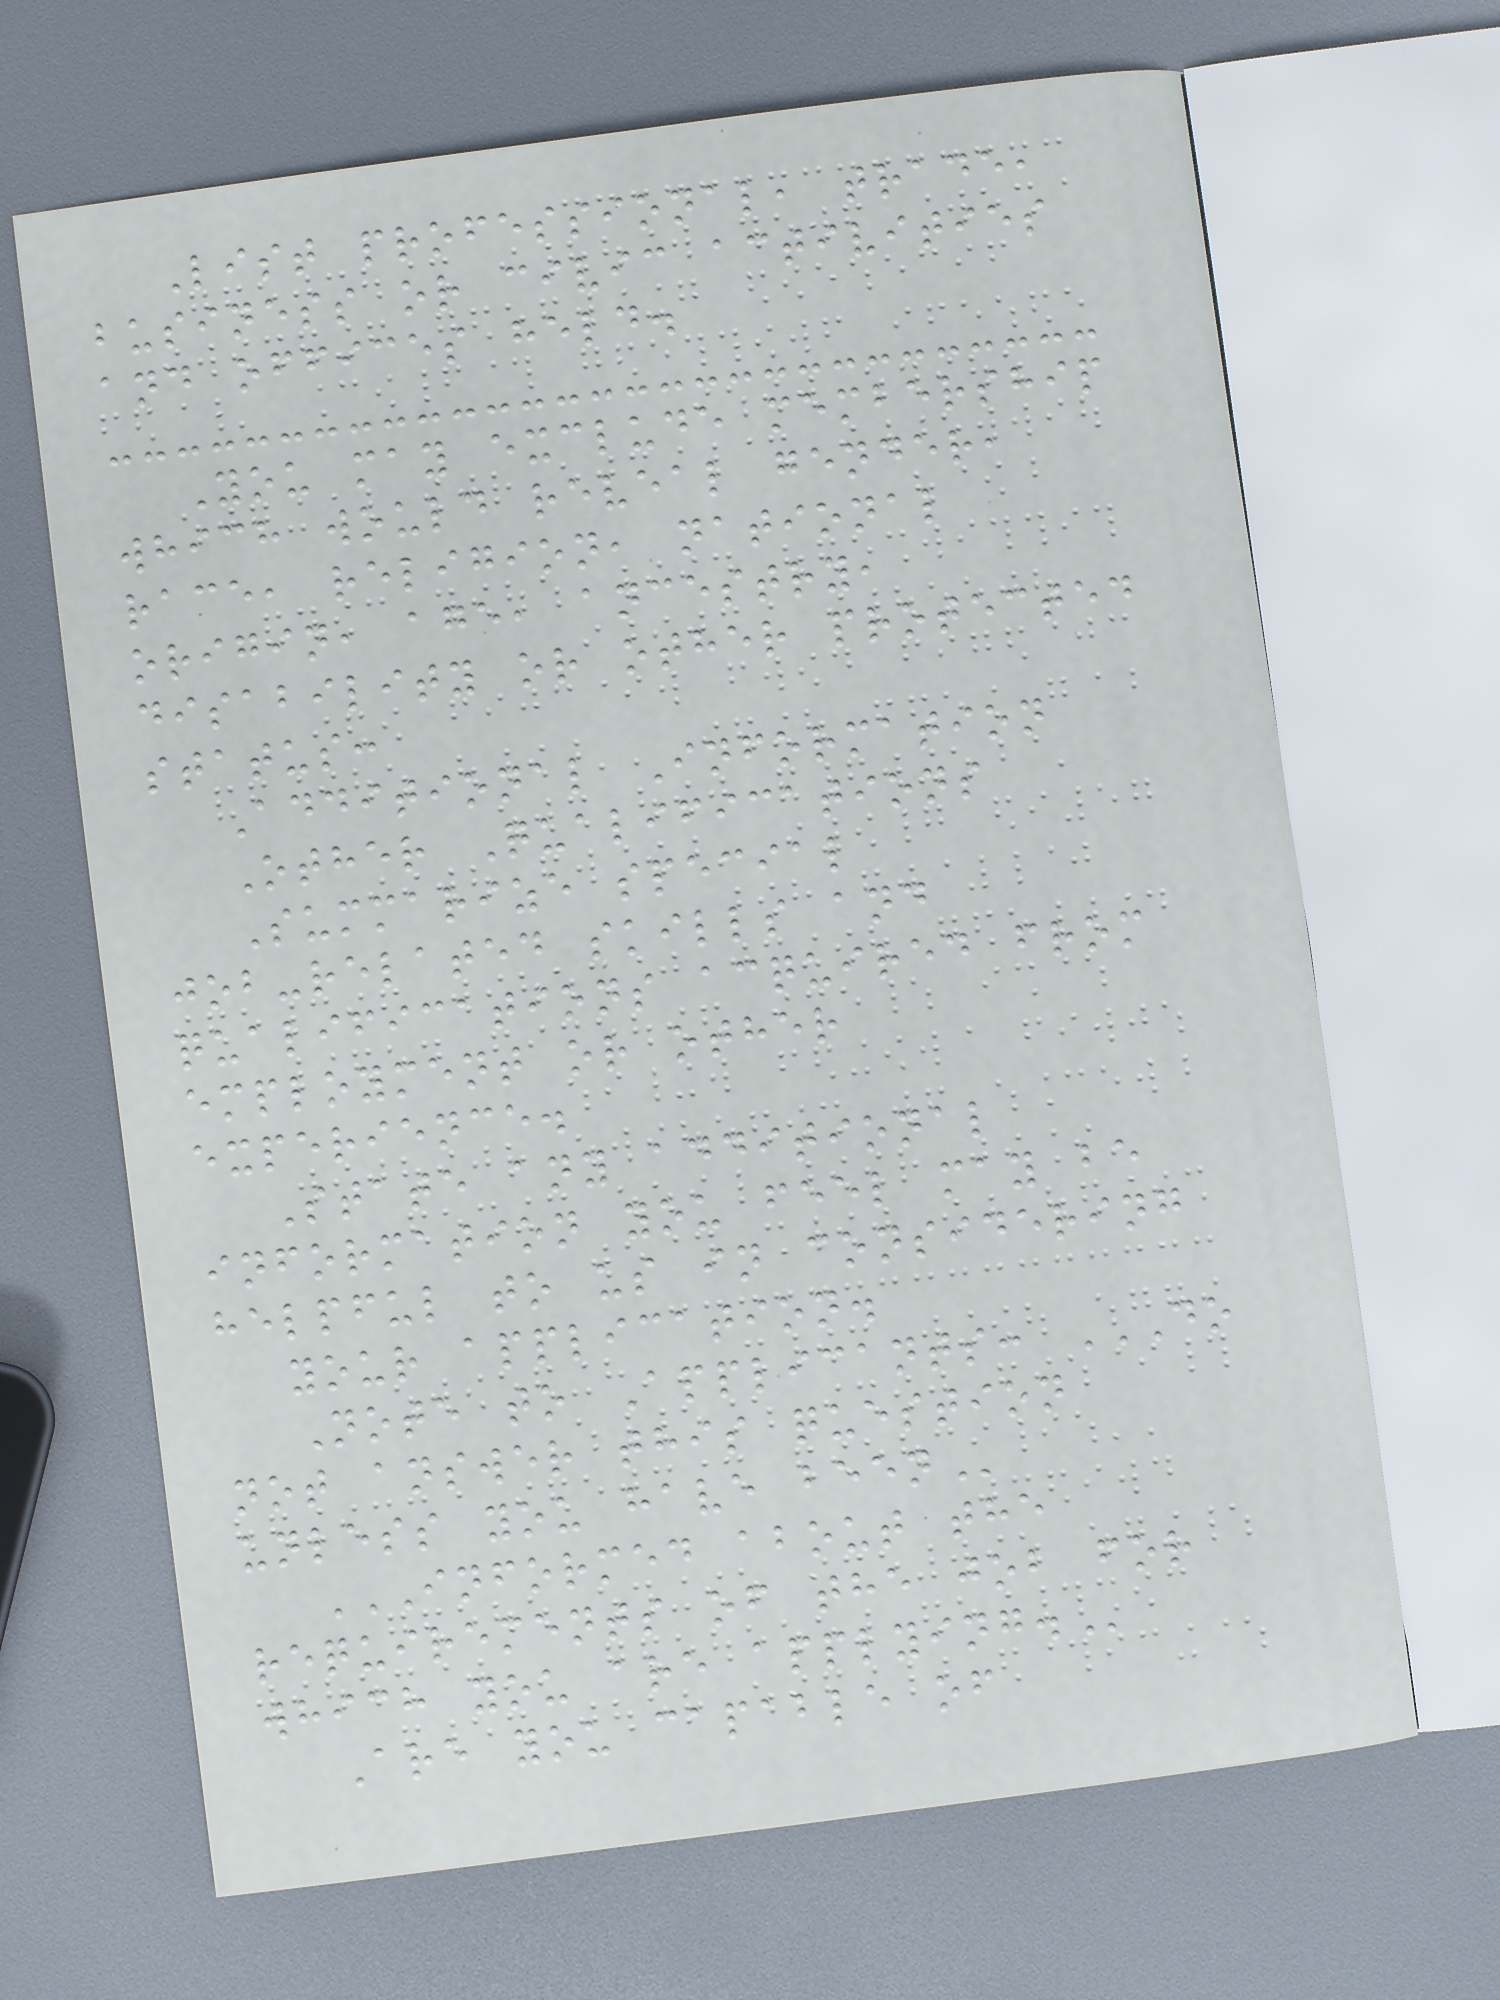List professional, trade,
business or civic activities
and offices held.
You may exclude membership
which would reveal gender,
race, religion, national
origin, age, ancestry,
disability or other protected
status:
Additional Information
Other Qualifications
Summarize special
job-related skills and
qualifications acquired from
employment or other
experience.
State any additional
information you feel may be
helpful to us in considering
your application.
Note to Applicants: DO
NOT ANSWER THIS QUESTION
UNLESS YOU HAVE BEEN
INFORMED ABOUT THE
REQUIREMENTS OF THE JOB FOR
WHICH YOU ARE APPLYING.
Are you capable of
